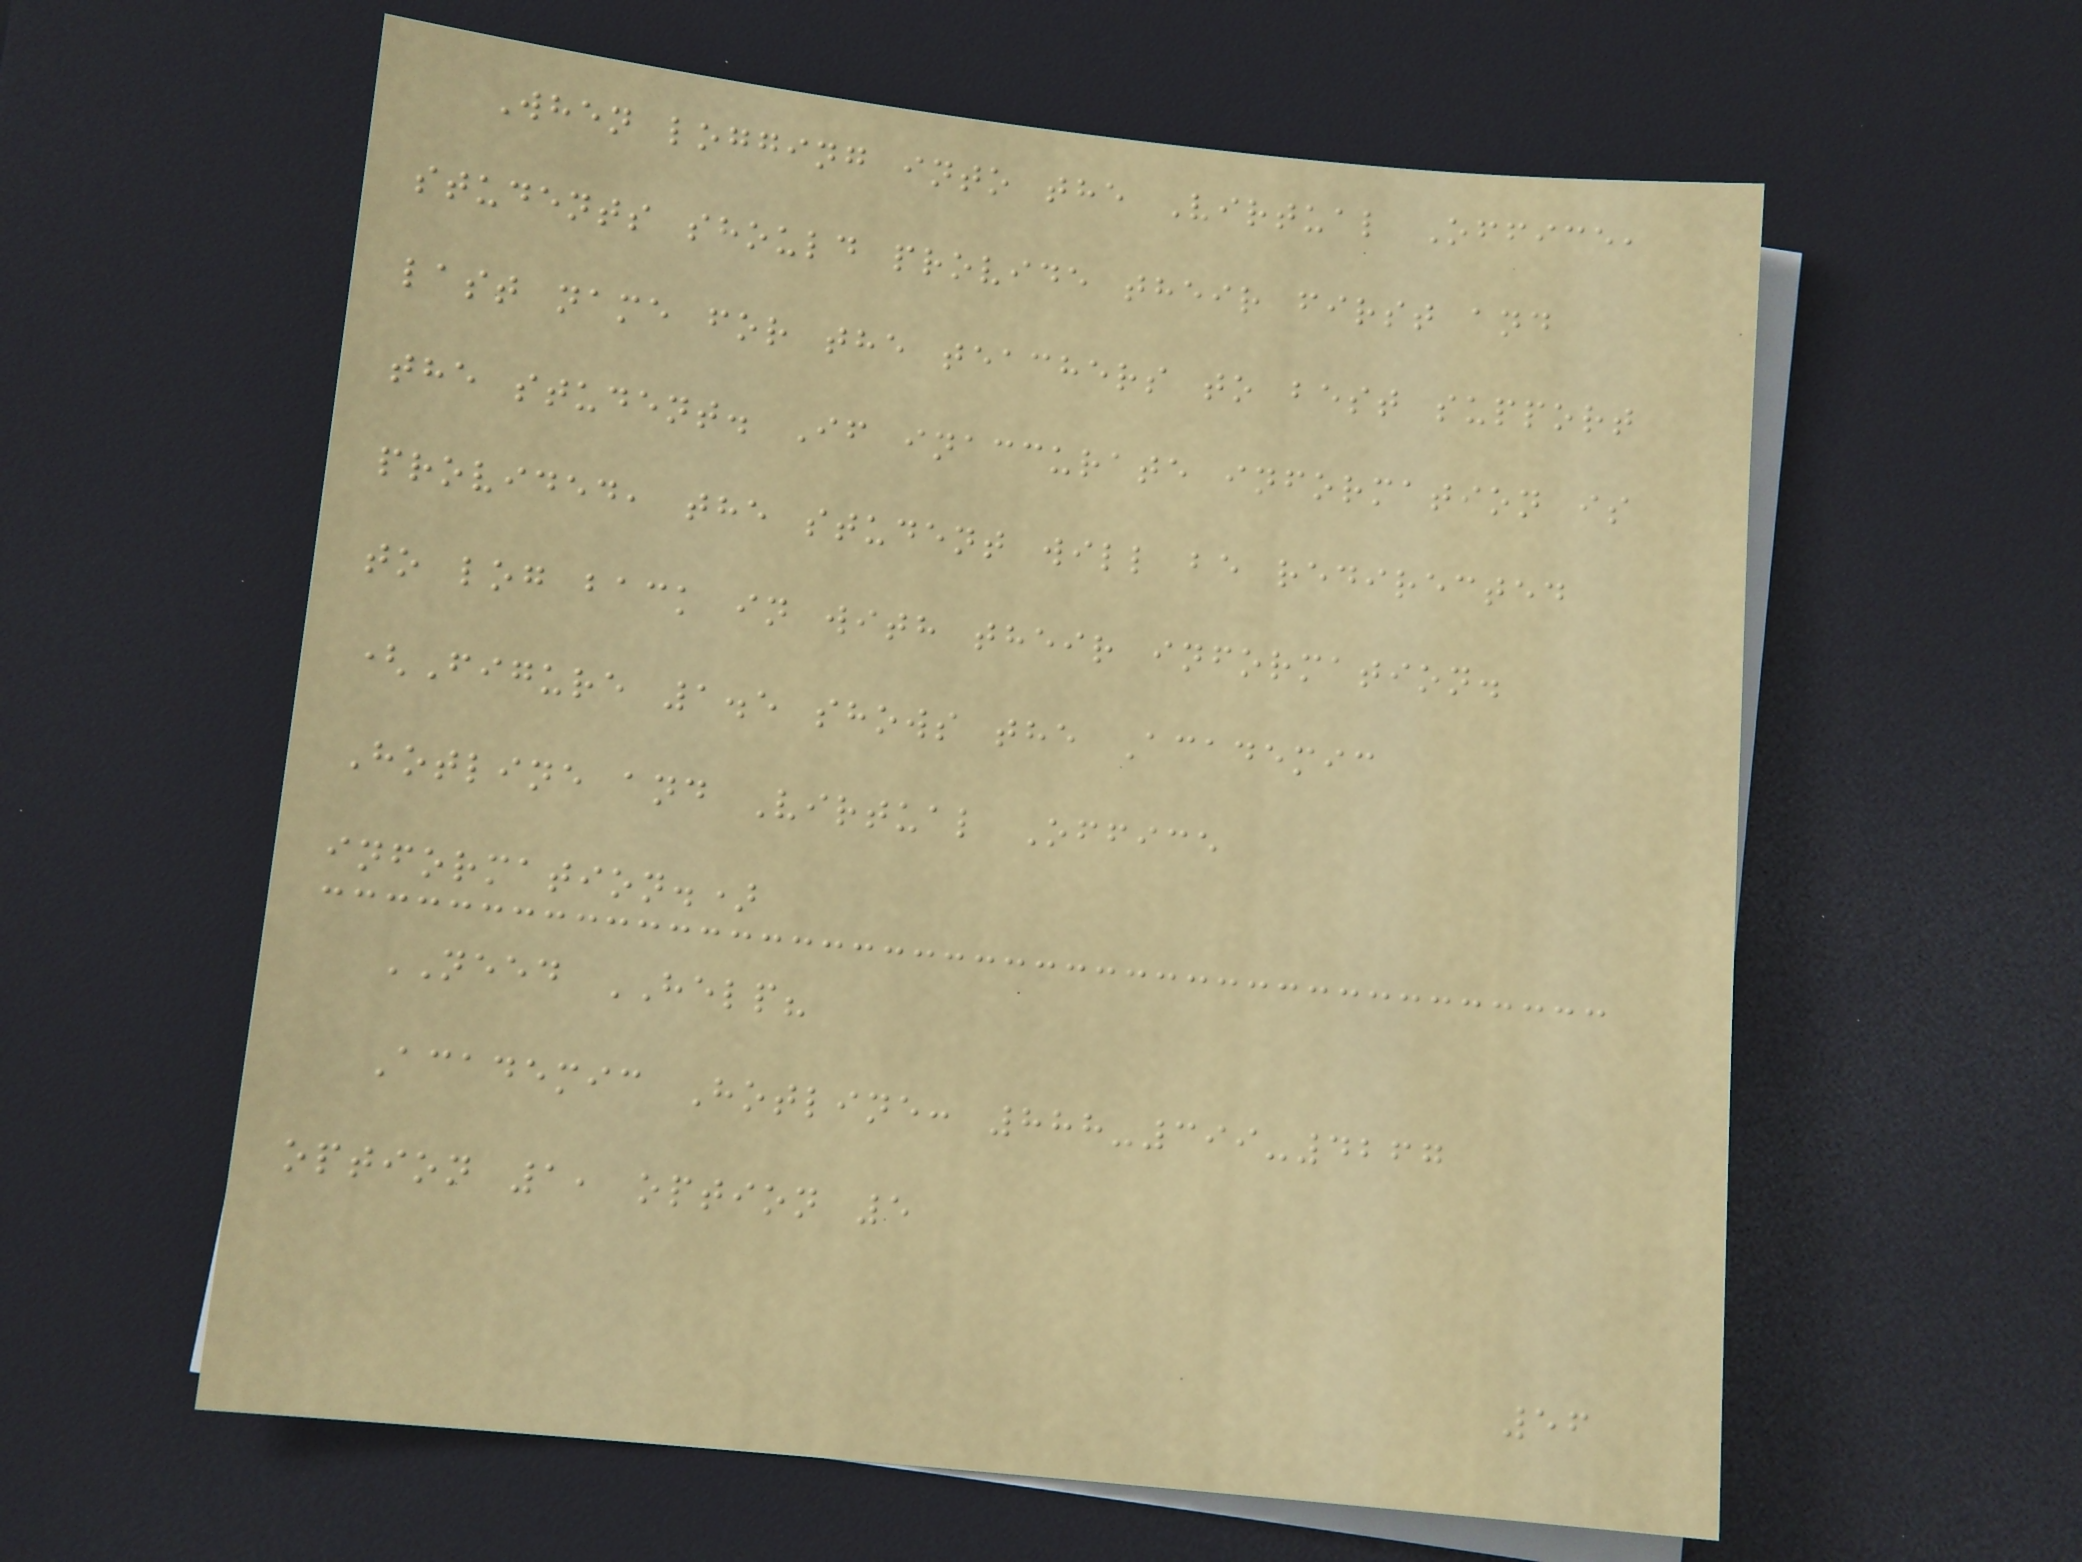When logging into the Virtual Office,
students should provide their first and
last name for the teachers to best support
the student. If inaccurate information is
provided, the student will be redirected
to log back in with their information.
(Figure 1.5 shows the Academic
Hotline and Virtual Office
information.)
NEED HELP?
Academic Hotline: 888-399-4267
option 1, option 5
56
